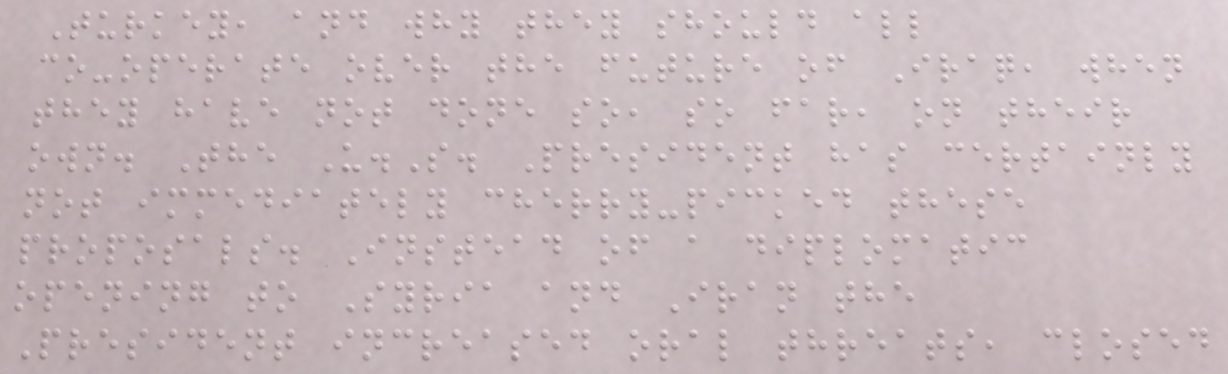Turkey, and why they should all
co-operate over the future of Iraq, when
they have not done so, so far, on their
own. The U.S. President has certainly
not immediately cherry-picked these
proposals. Instead of a diplomatic
opening to Syria and Iran the
President increased oral threats, closed
